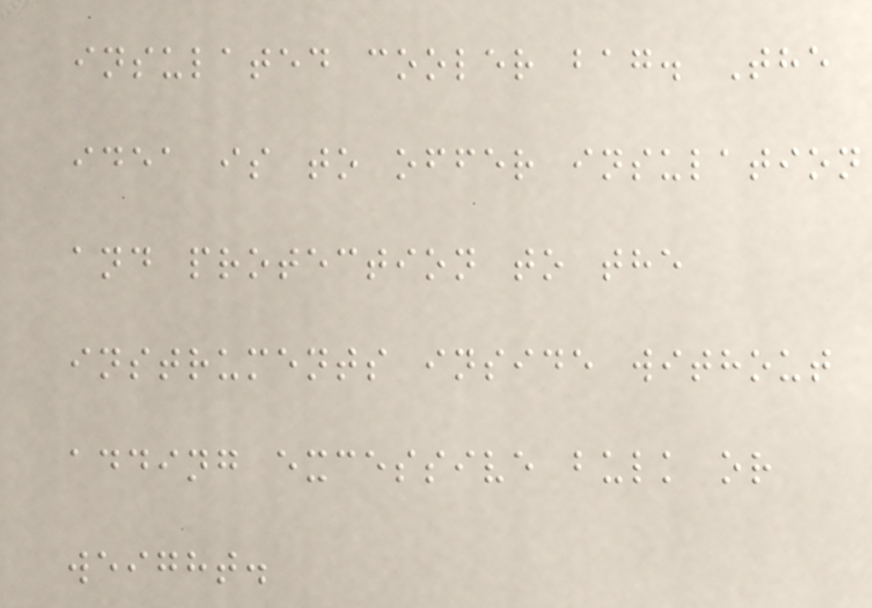insulated cooler bag. The
idea is to offer insulation
and protection to the
instruments inside without
adding excessive bulk or
weight.
